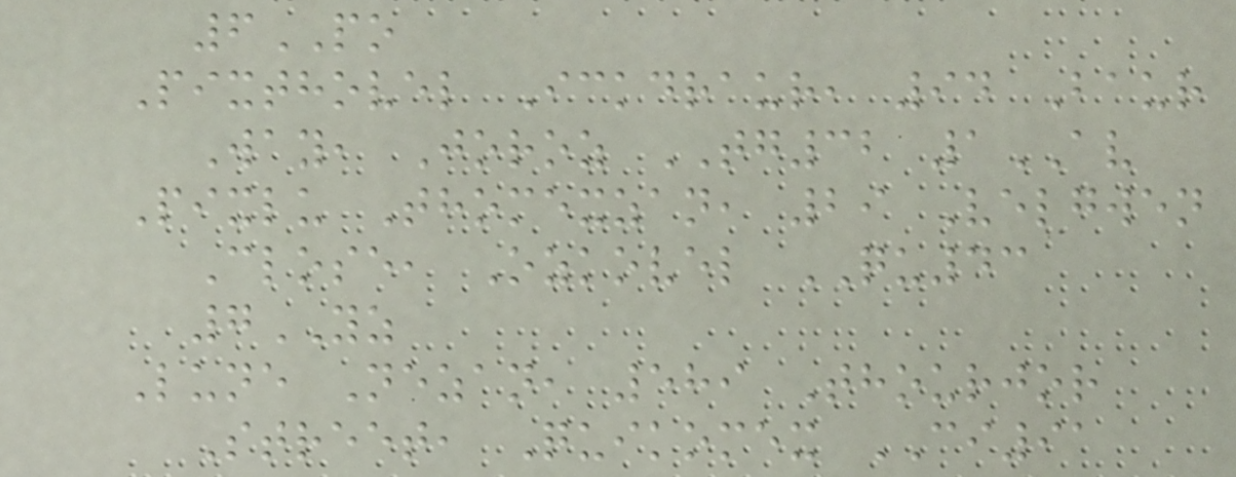6PO
Pixthovel Ickdraur, 94 Baur
Way, Joroz TG32 1AV
Pixlu Thomexzan, 29 Velgwen
Close, Ozkovel QU43
7YZ
Lune Nezan, 589 Thourjor
Street, Quikomex CI91
